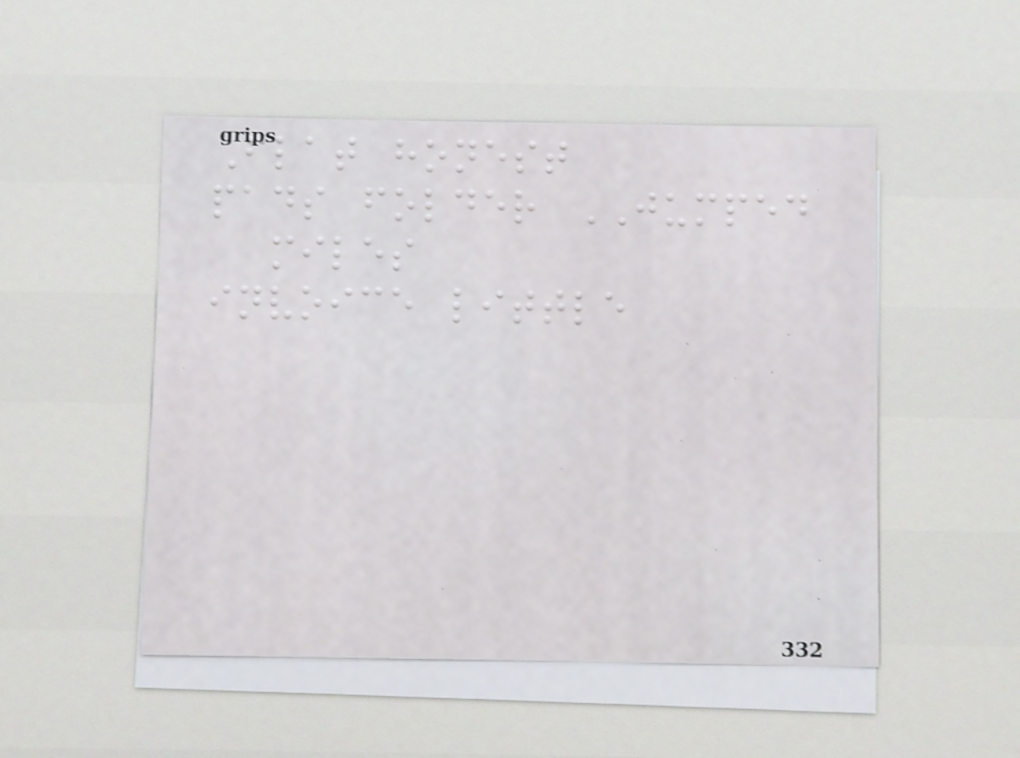Flat honest
pads folder JUMPED
miles
invoice little
